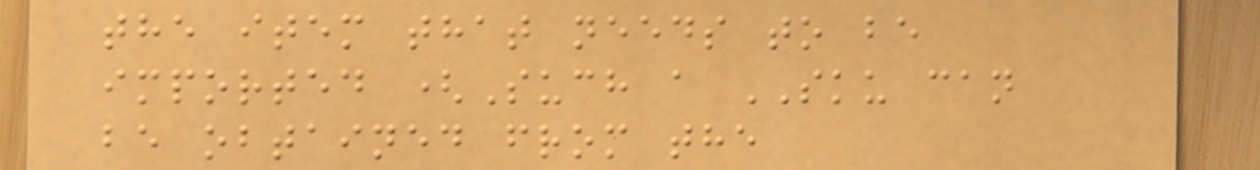the item that needs to be
imported (Such a SKU can
be obtained from the
